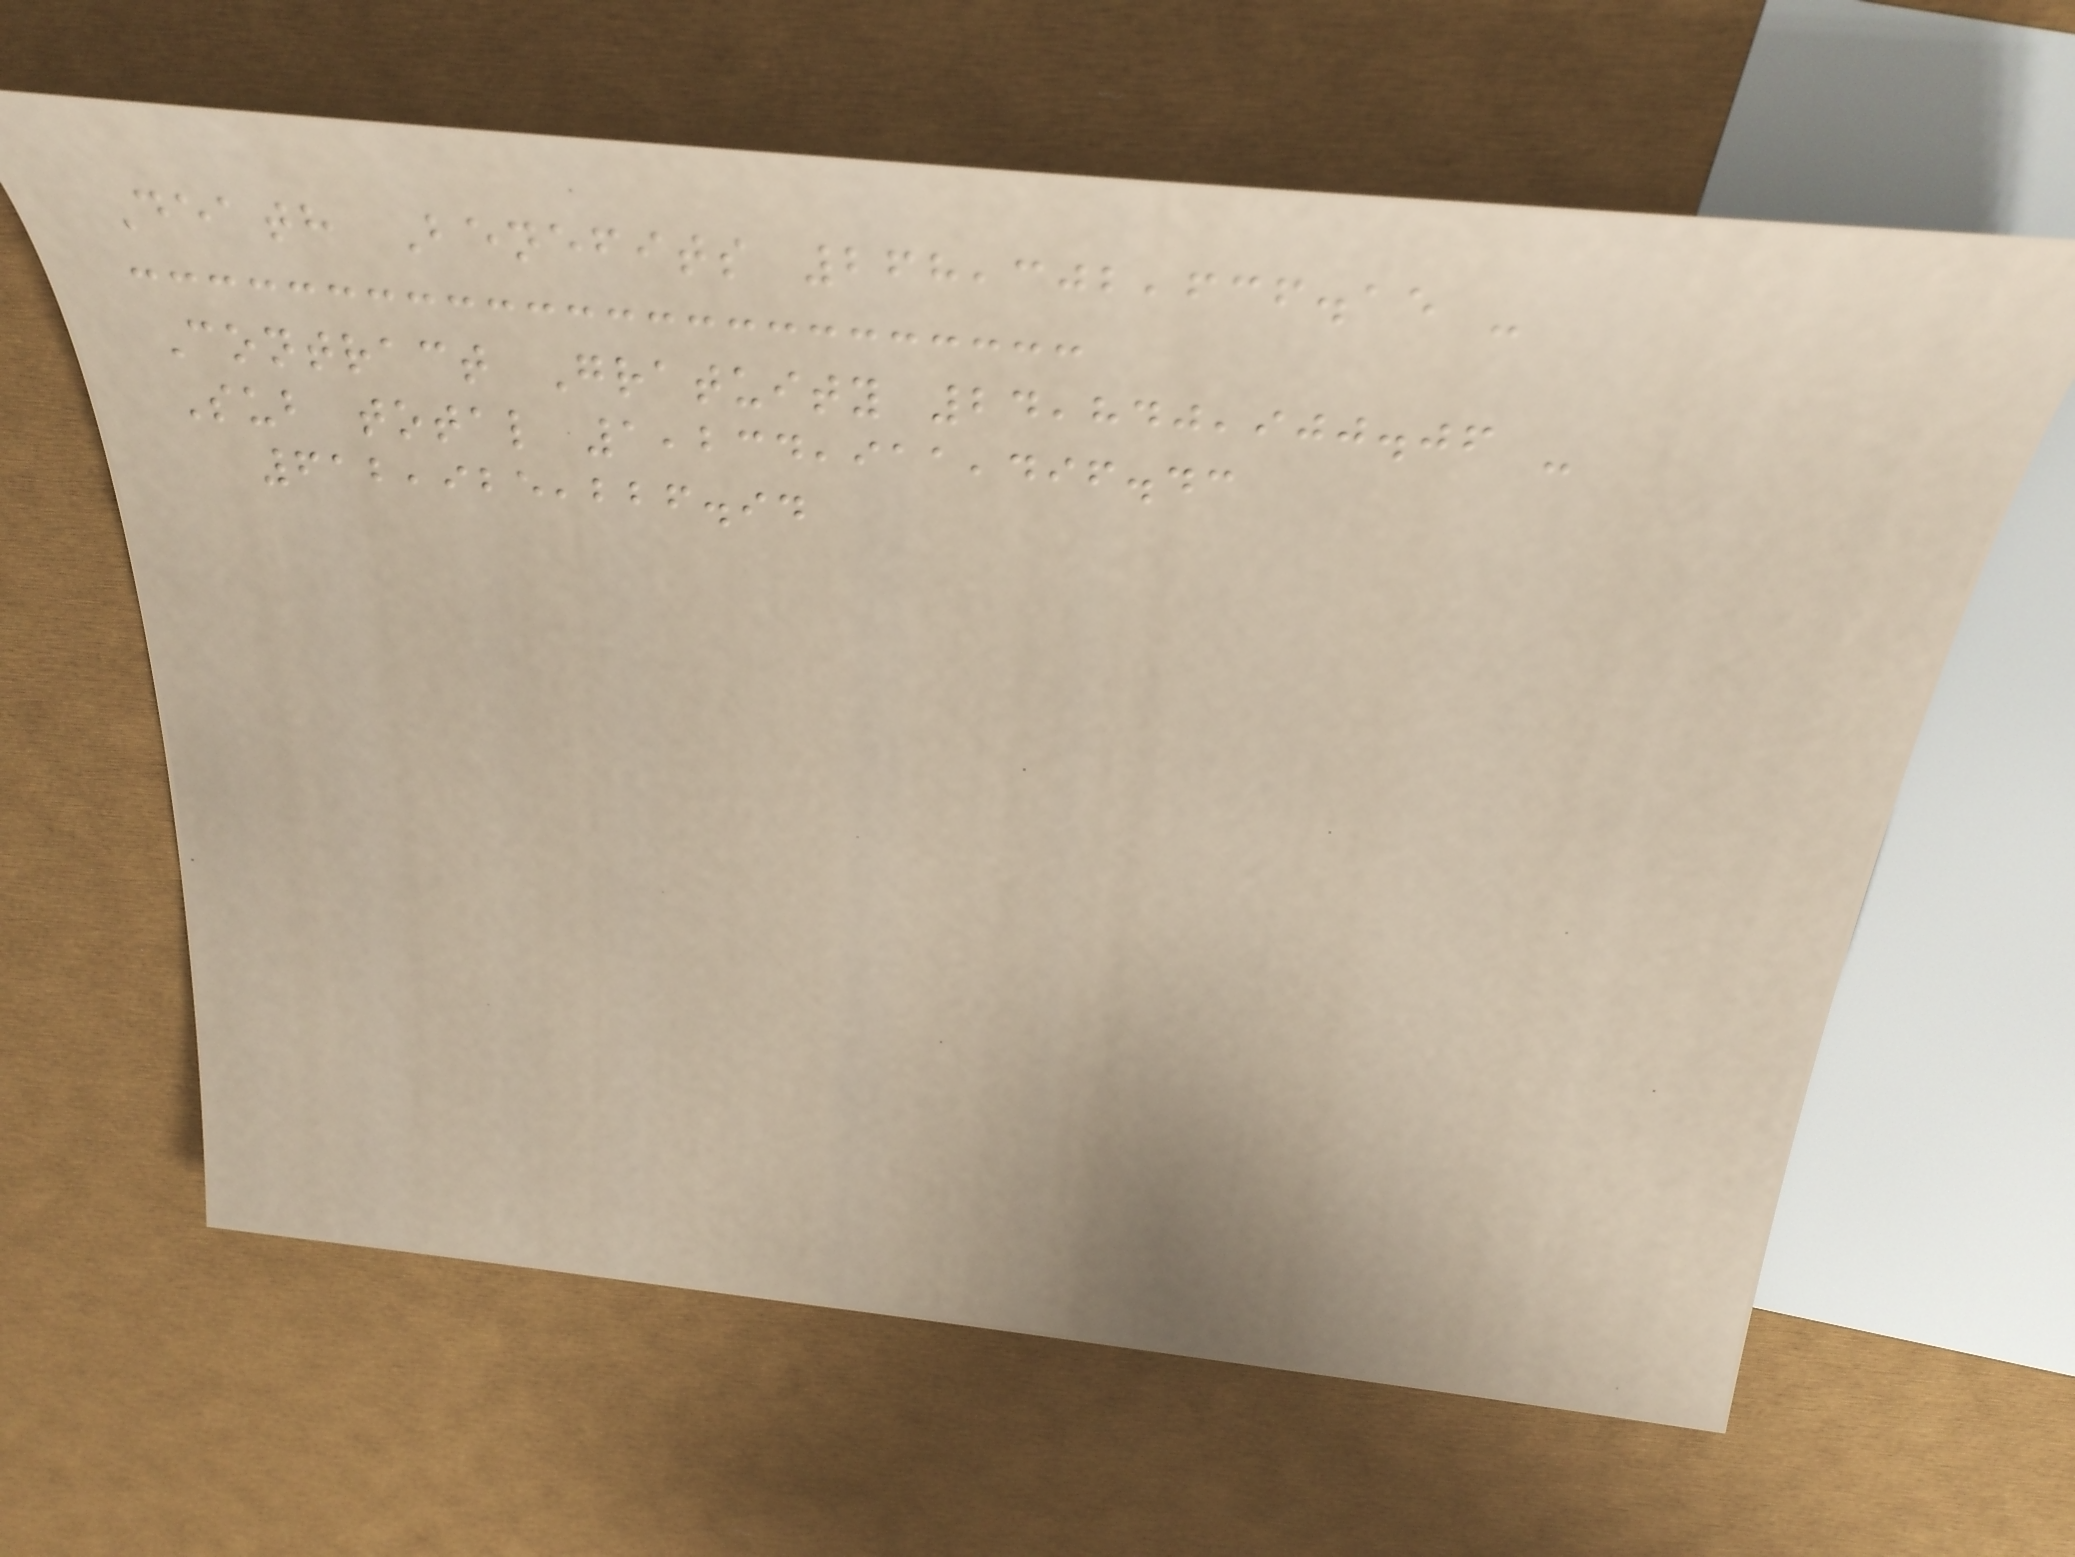Death Benefits 268,302,636.15 -
Contract Gratuity 24,840,900.06 -
Sub total 1,234,911,496.43
612,925,226.94
